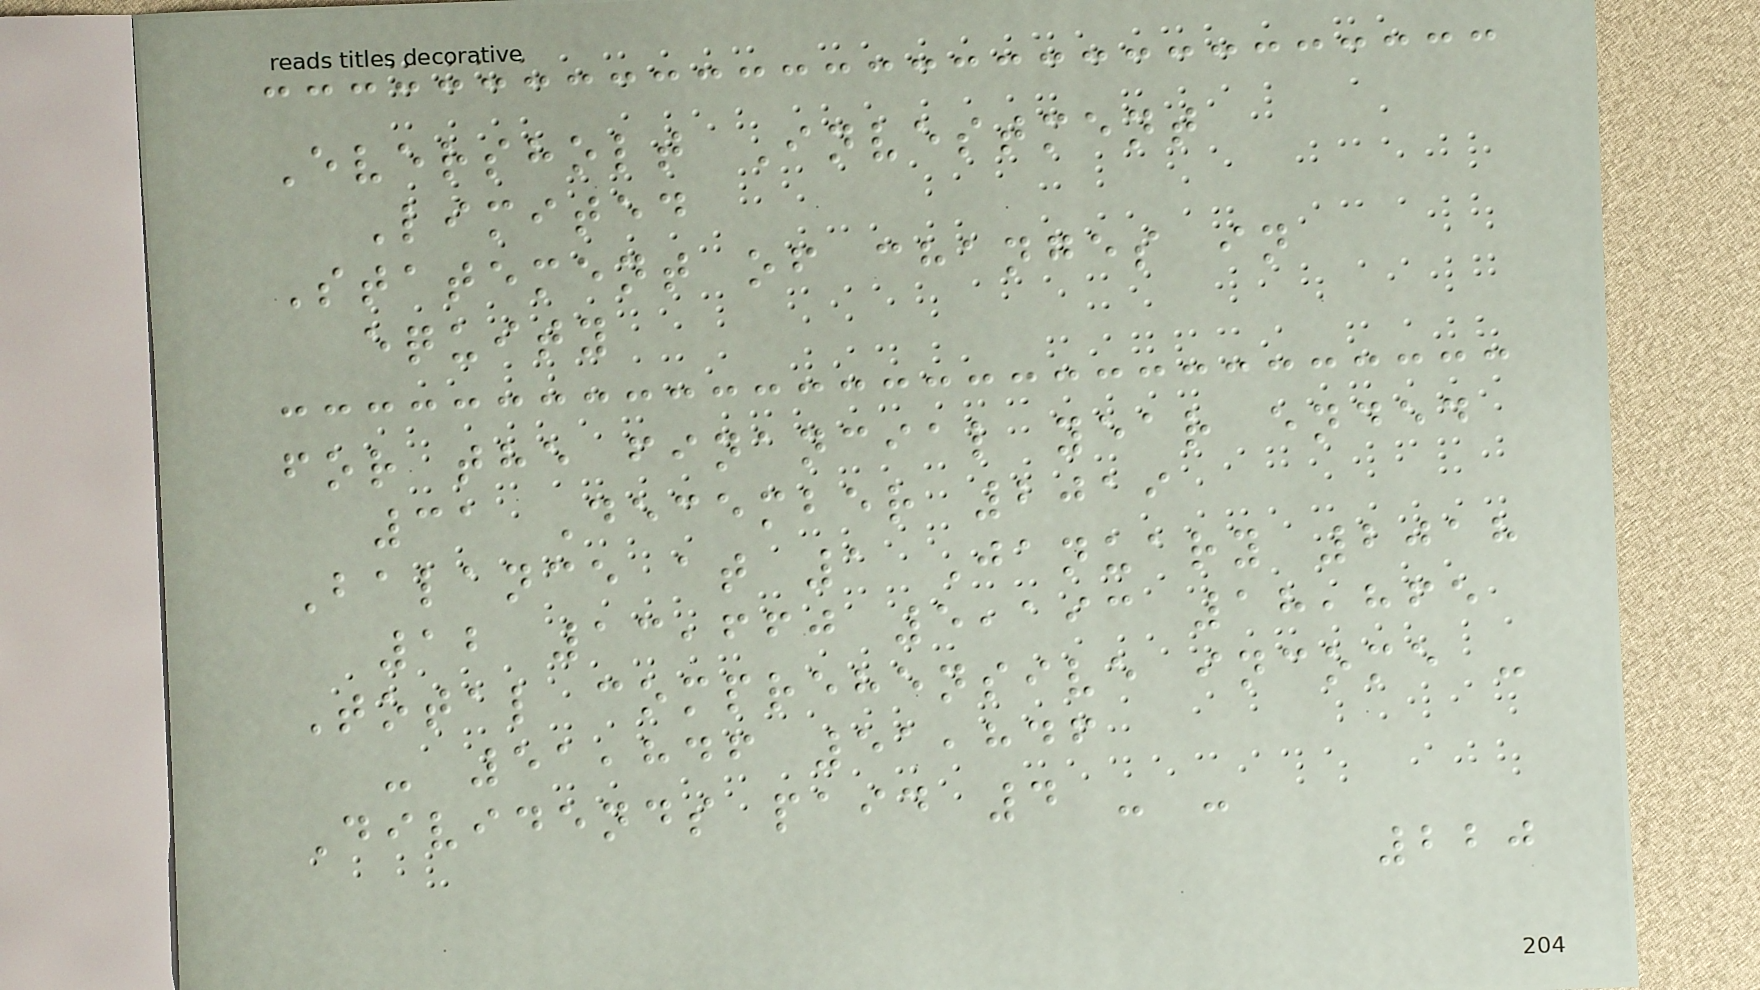Eversholt Investment
Limited
Statement of changes in
equity
for the financial year ended
31 December 2019
Balance at 1 January 2018
12 13,660 5,193 18,865
Total comprehensive income -
- 51,846 51,846
Dividends paid 4 - -
220
